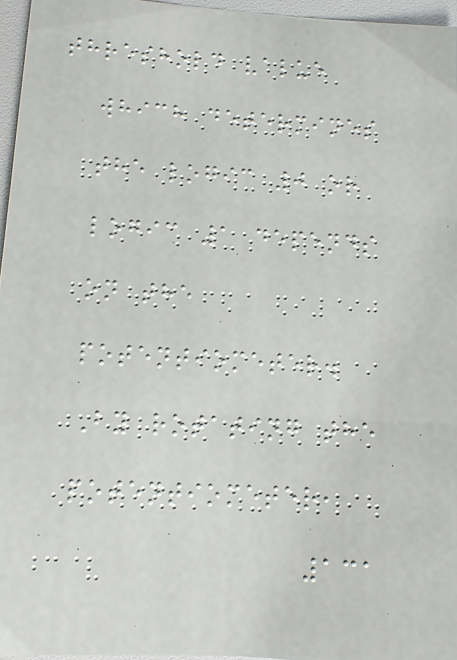threshold value
which determines
the logic 0 or
logic 1 depends
on the
potentiometer.
By rotating the
potentiometer,
131
